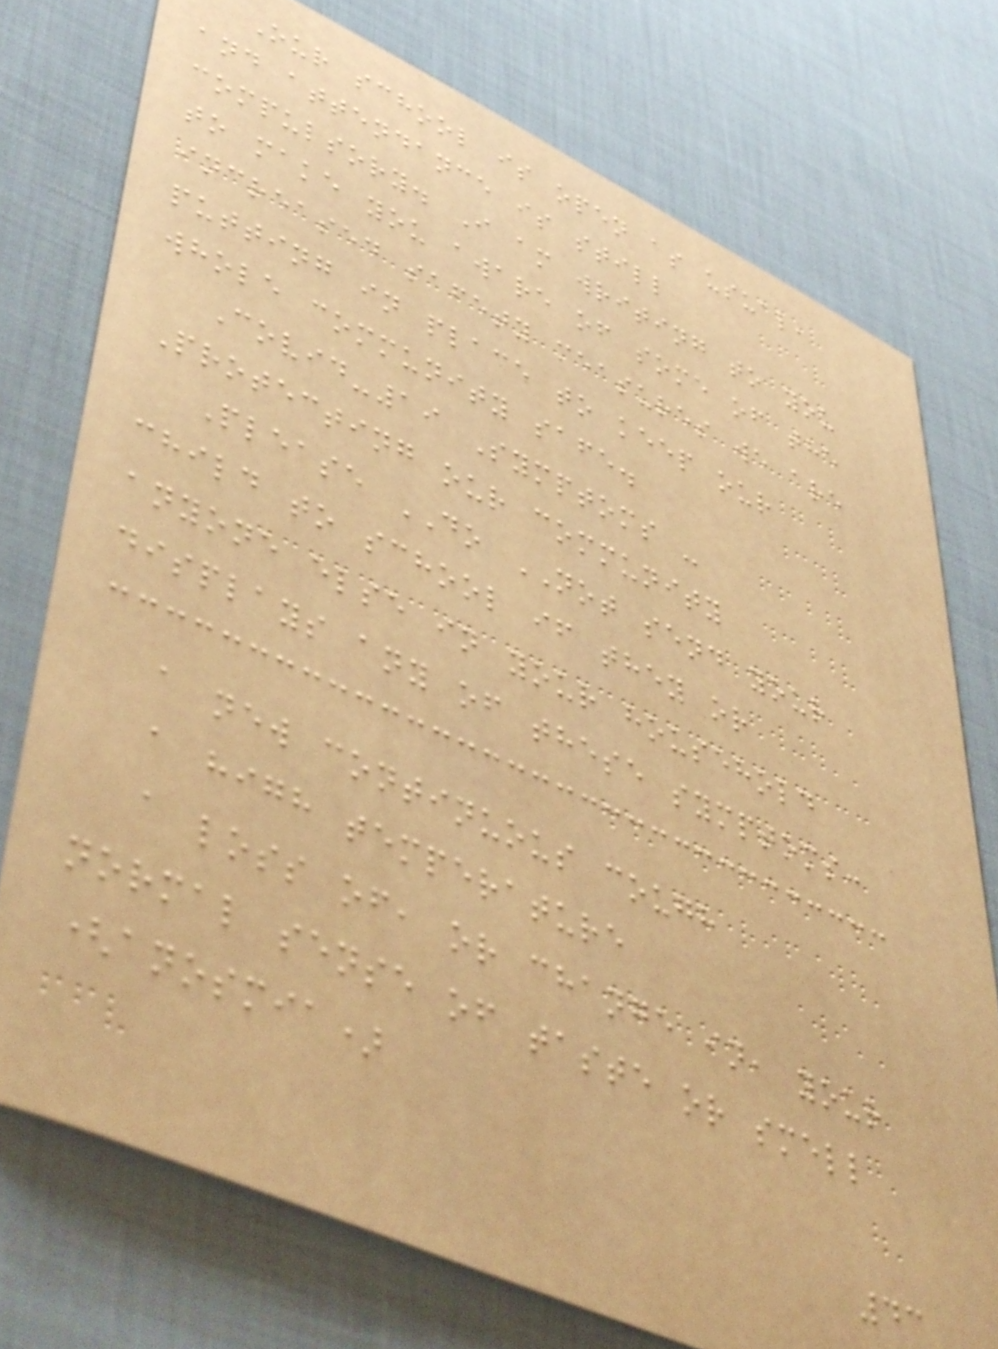Our school is open as usual,
and attendance is still
compulsory. I am writing to you
to make you aware of some of the
increased safety measures we are
putting in place to keep our
whole community safe.
Covid-19 Symptoms -
Protecting our community
Please DO NOT send your
child to school if they or
anyone else in your household
displays any of these symptoms:
a new continuous cough
a high temperature
a loss of, or change in, your
normal sense of taste or smell
(anosmia)
43
